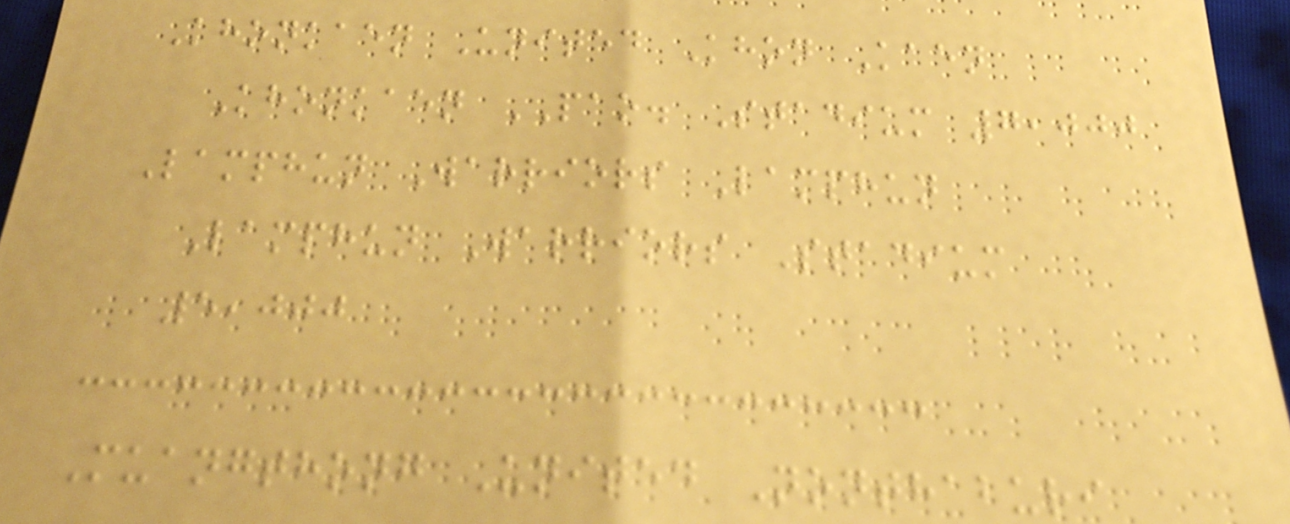Khonkaen United Khon Kaen
Khonkaen PAO. Stadium 7,000
Lamphun Warriors Lamphun
Lamphun Warriors Stadium
5,000
Muangthong United Nonthaburi
